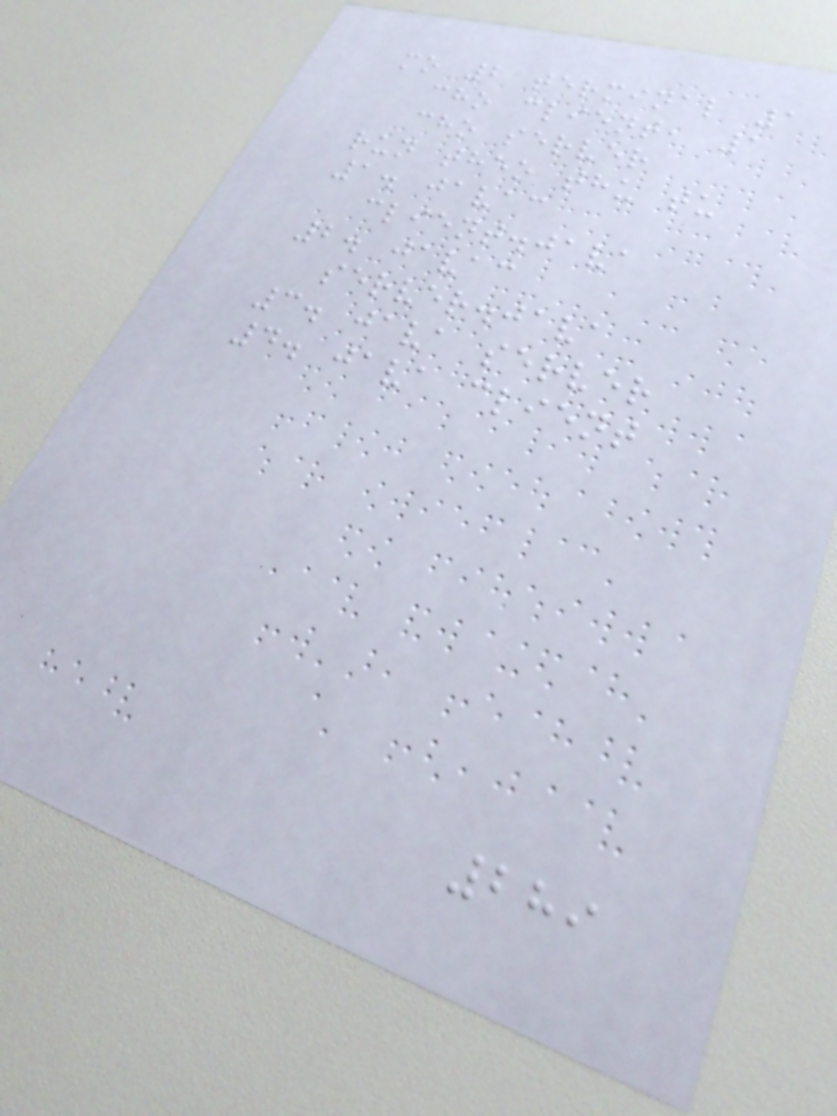mo 2 terminal 1
cho client, 1
cho server
run theo thu tu
1. javac
client.java
2. javac
server.java
3. java server
4. java client
289
